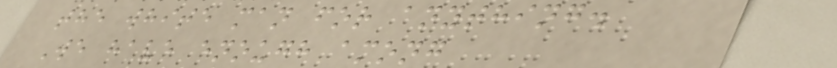the white man for anything.
We have enough among
